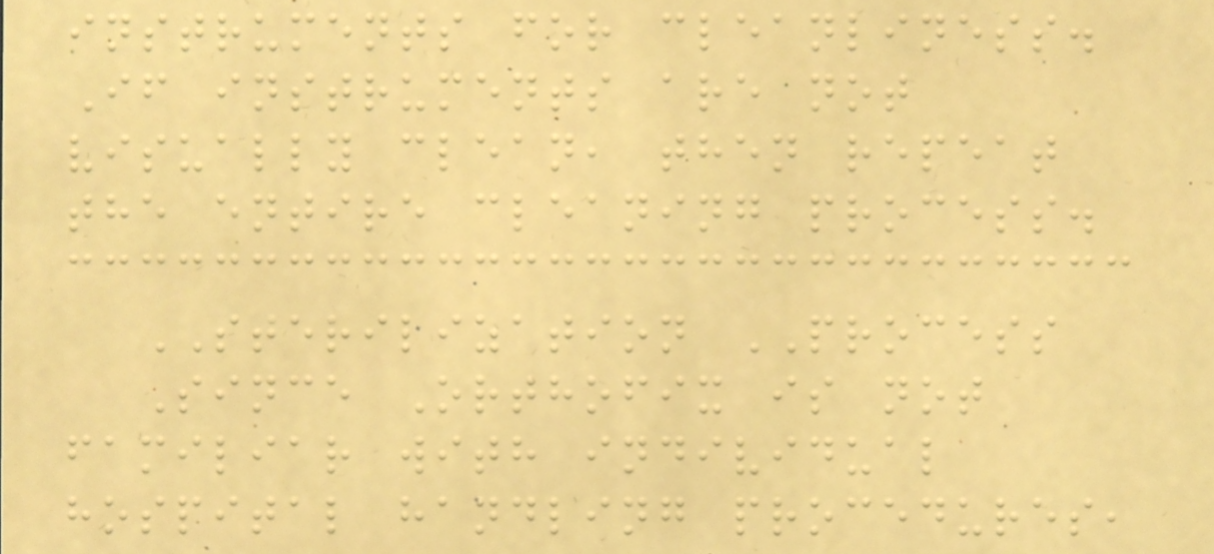instruments for cleanliness.
If instruments are not
visually clean, then repeat
the entire cleaning process.
STERILIZATION PROCESS
Since Orthofix is not
familiar with individual
hospital handling procedures,
